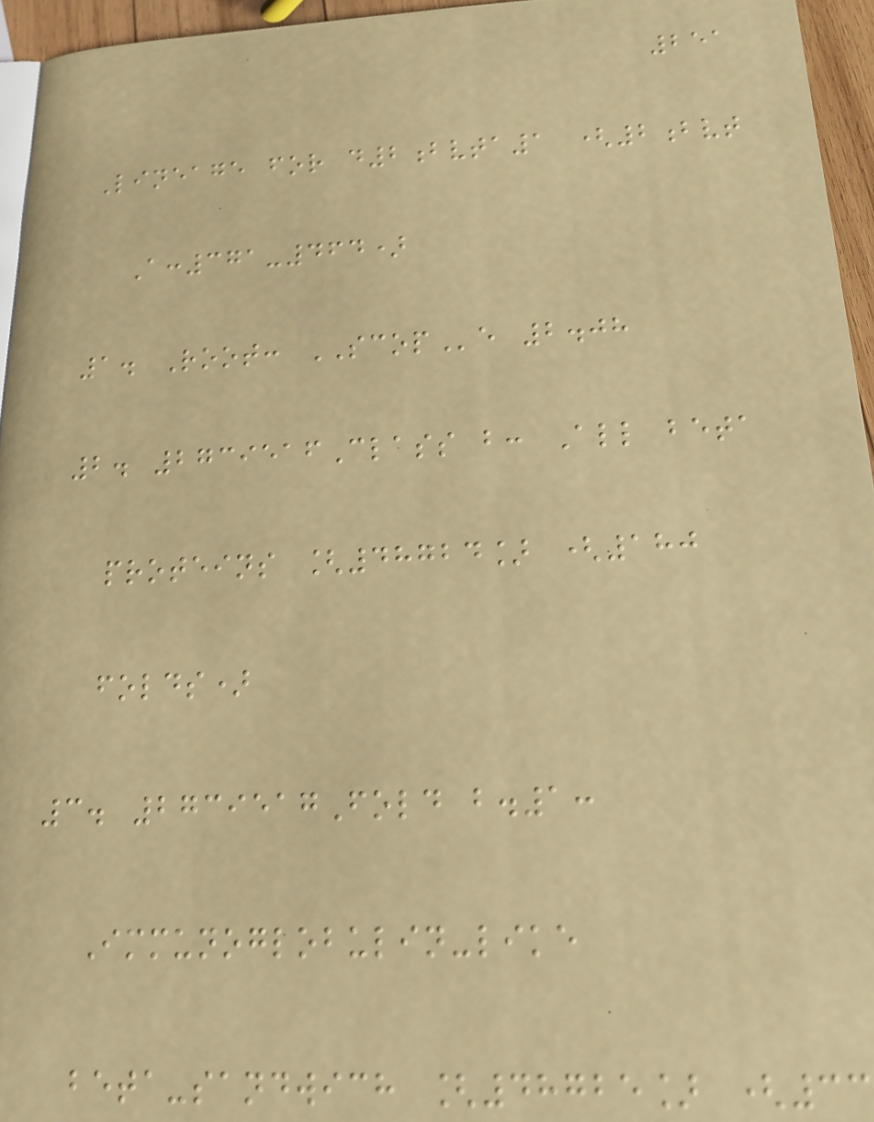251
Lineage for d2bvta1 (2bvt
A:371-464)
1. Root: SCOPe 2.08
2. 2739516Class b: All beta
proteins [48724] (180
folds)
3. 2739517Fold b.1:
Immunoglobulin-like
beta-sandwich [48725] (33
